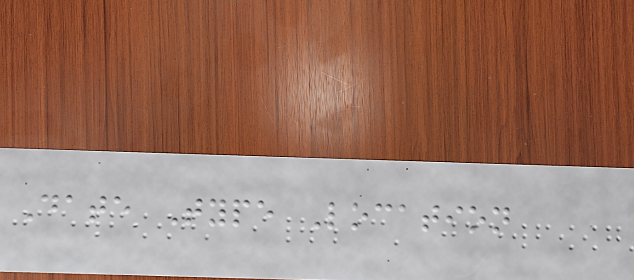Date Type Location
